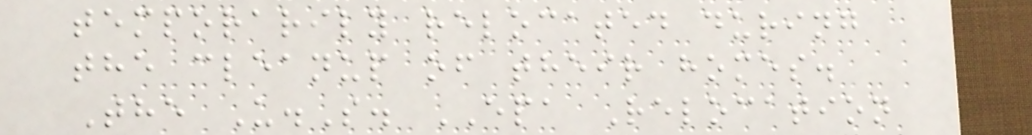temporarily relocated during
the cleanup of their homes.
The U.S. EPA Relocation
